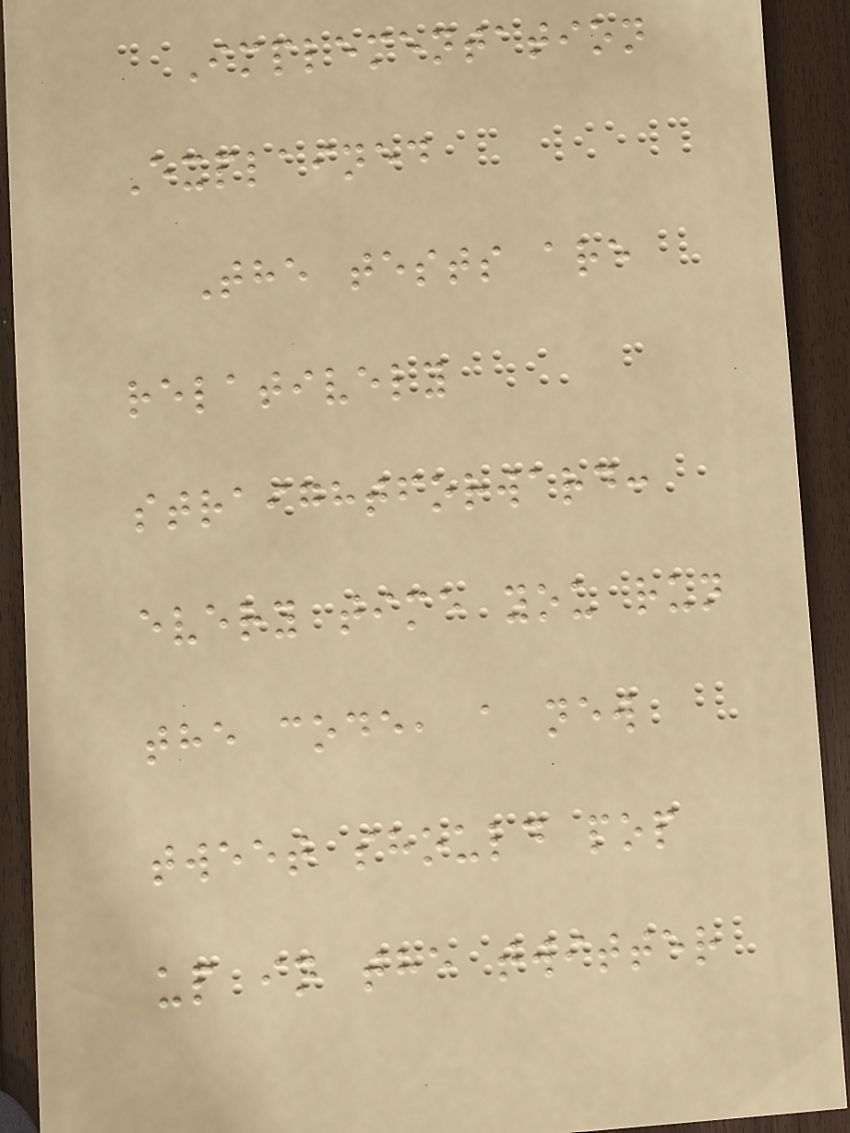Implementation
Explained
The tests are
relatively
straightforward:
every time you run
the code, a new
tweet should pop
up in the twitter
